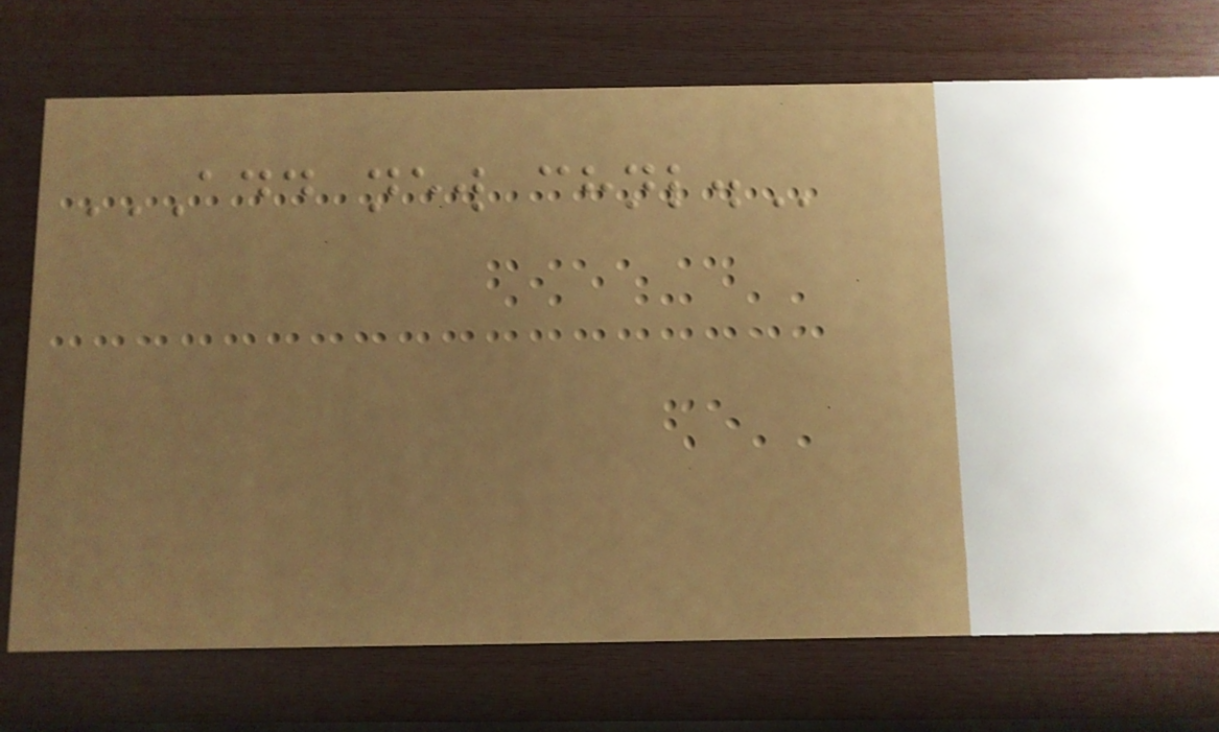ADD NEW CHNL.
